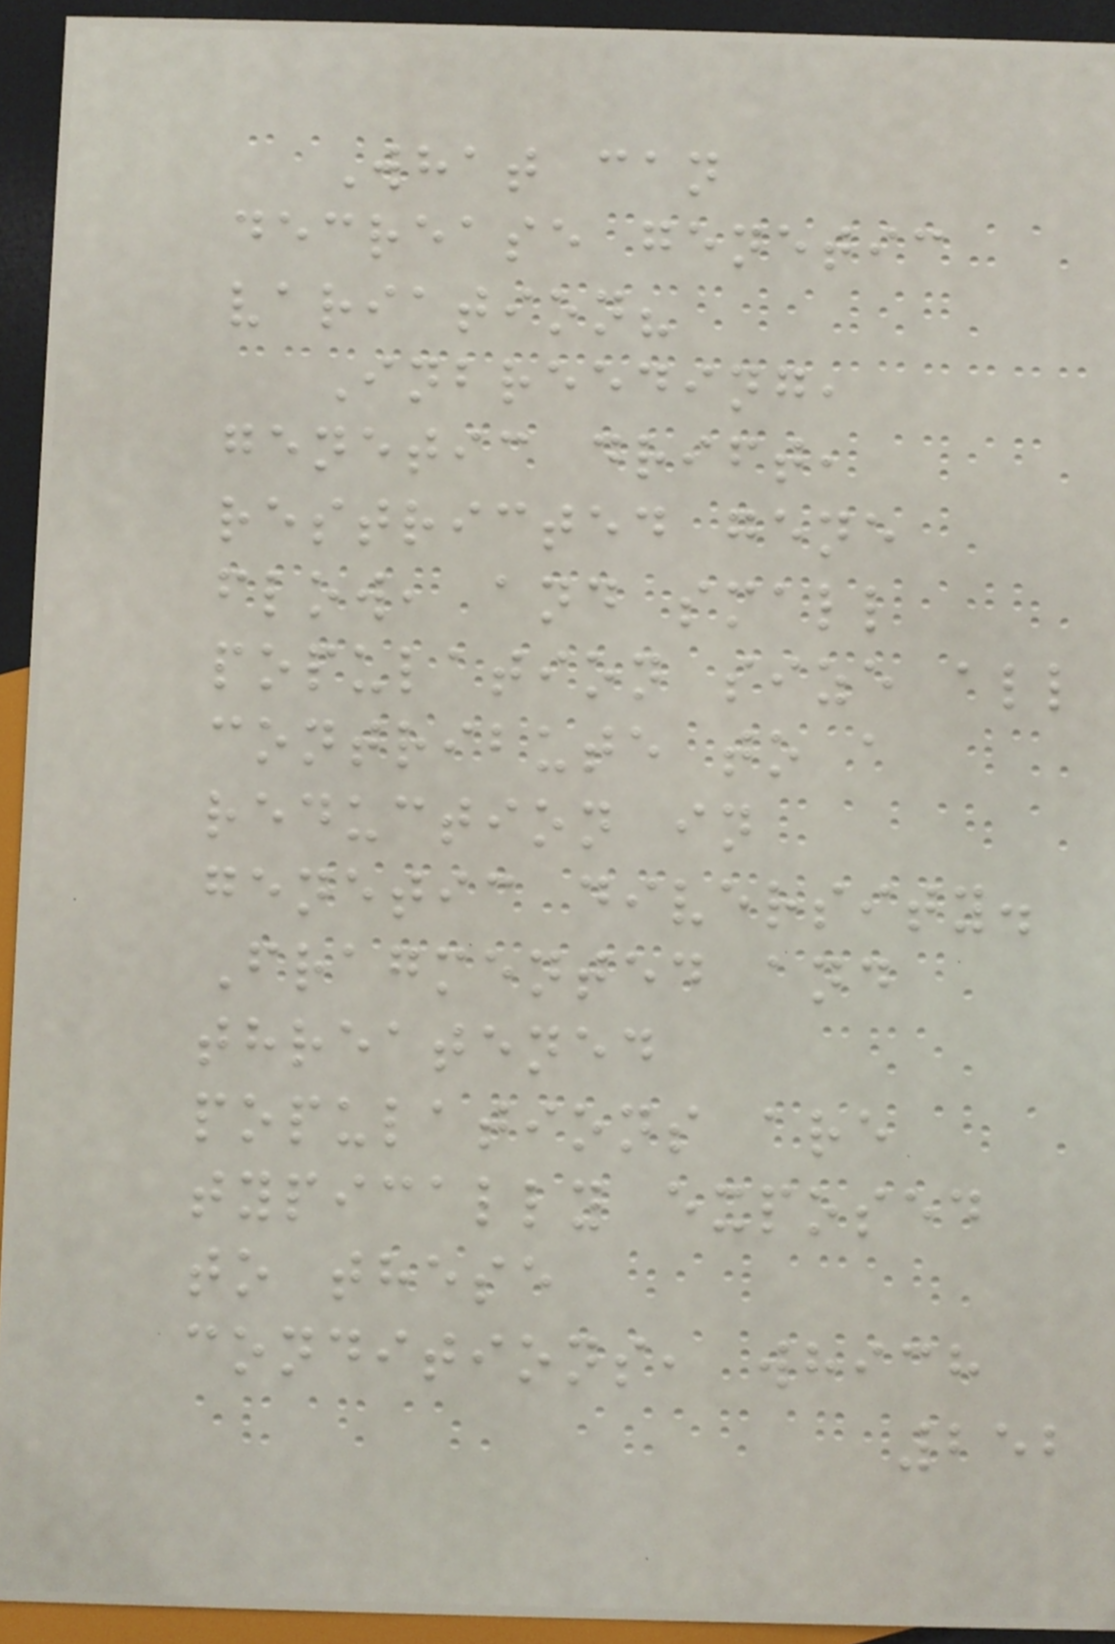What can
decrease genetic
variation?
Inbreeding,
genetic drift,
restricted gene
flow, and small
population size all
contribute to a
reduction in
genetic diversity.
Fragmented and
threatened
populations are
typically exposed
to these
conditions, which
252
